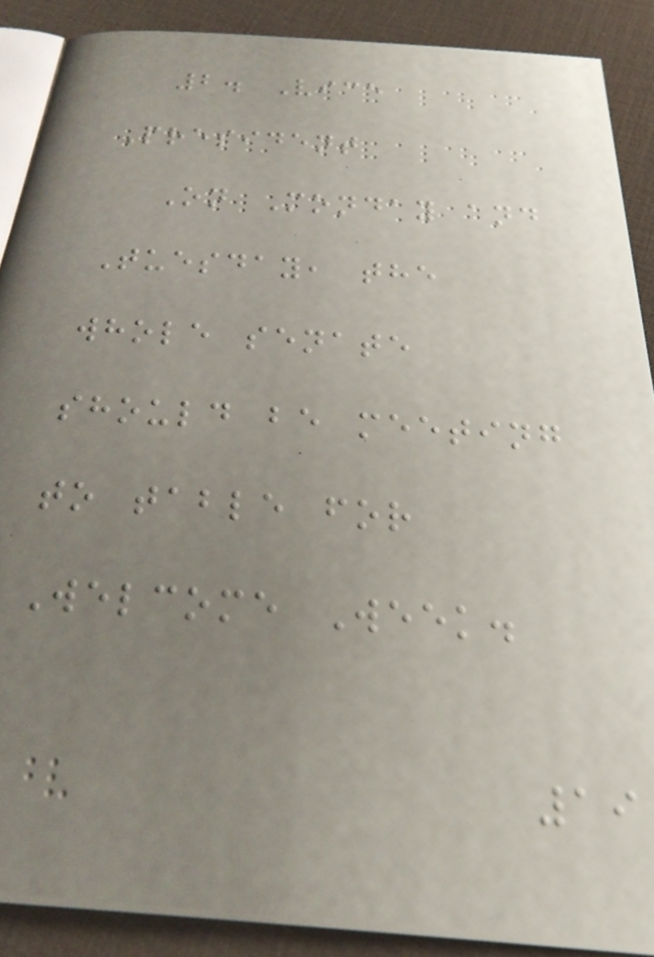2. Vice
President
On Monday and
Tuesday, the
whole senate
should be meeting
to table for
Welcome Week.
19
